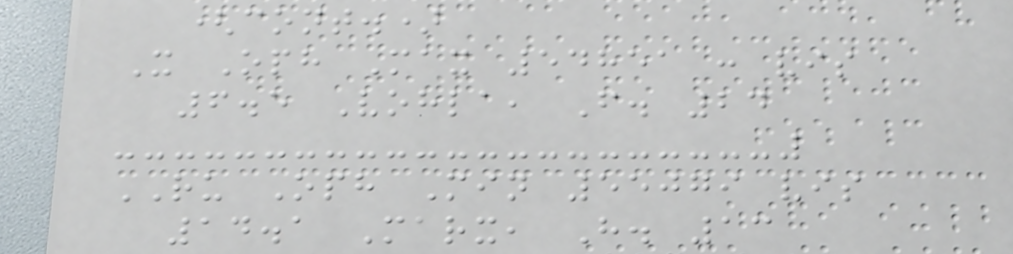(cont.)
X Oph Max 54851 : vis
6.5 Vohla, F. 24
RU Oph Min 55079 vis
14.1 Marx, H. 13
